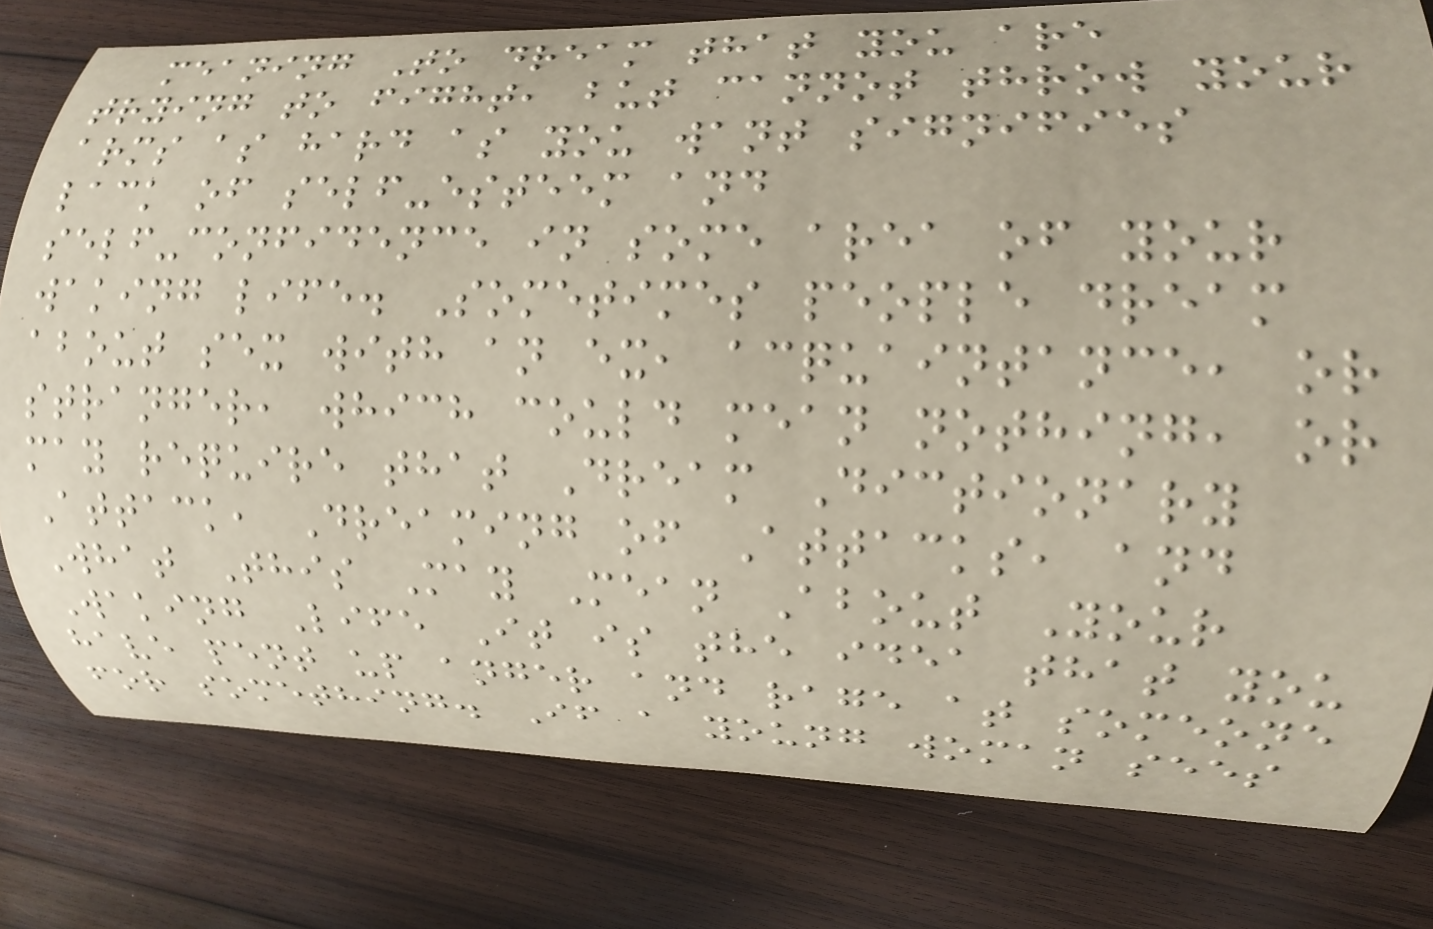meaning To dream that you are
trying to fight, but cannot throw your
arms as hard as you want signifies
lack of self-esteem and
self-confidence in some area of your
waking life. Sometimes people dream
about sex with an ex, acquaintance, or
stranger, which could mean nothing, or
may require that Dream Dictionary
Attack, Dreaming of Attacks, and
What This May Mean About Your
Waking Life It is the idea that you
have pent up anger and rage at someone
for something. If a young woman sees
